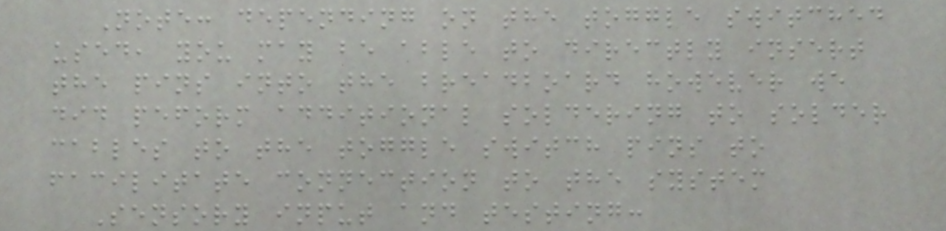Note: depending on the toggle switched
used, you may be able to directly insert
the pins into the breadboard however we
did peform additional soldering to solder
cables to the toggle switch pins to
facilitate connection to the system
Sensory input and testing:
